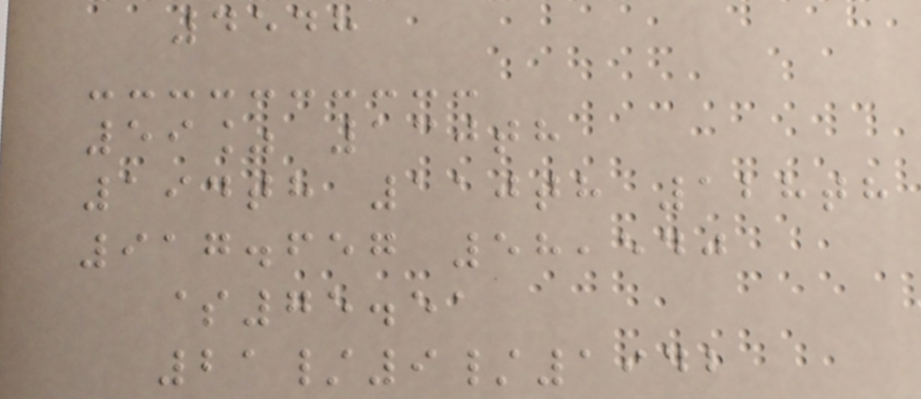4548
59% 130th
194th 110th 128th
917.657 58,540
$75.51
21/9/1942
